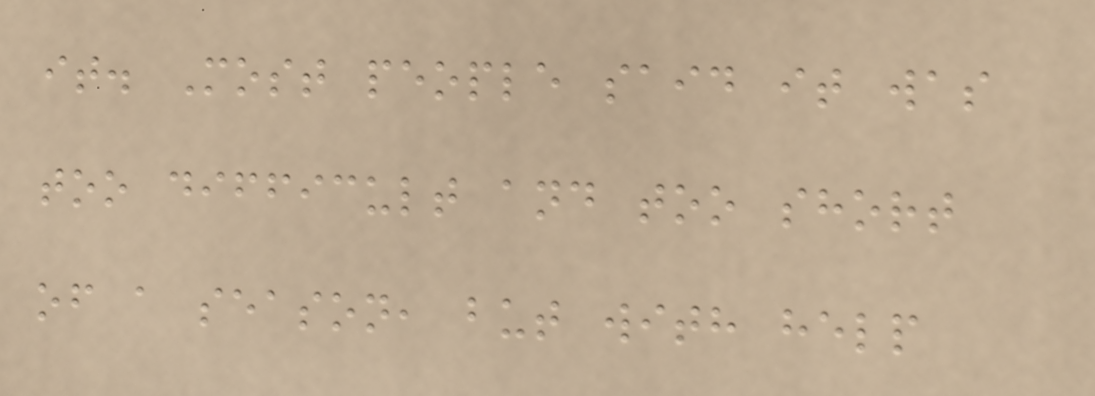it. Most people said it was
too difficult and too short
of a season, but with help
